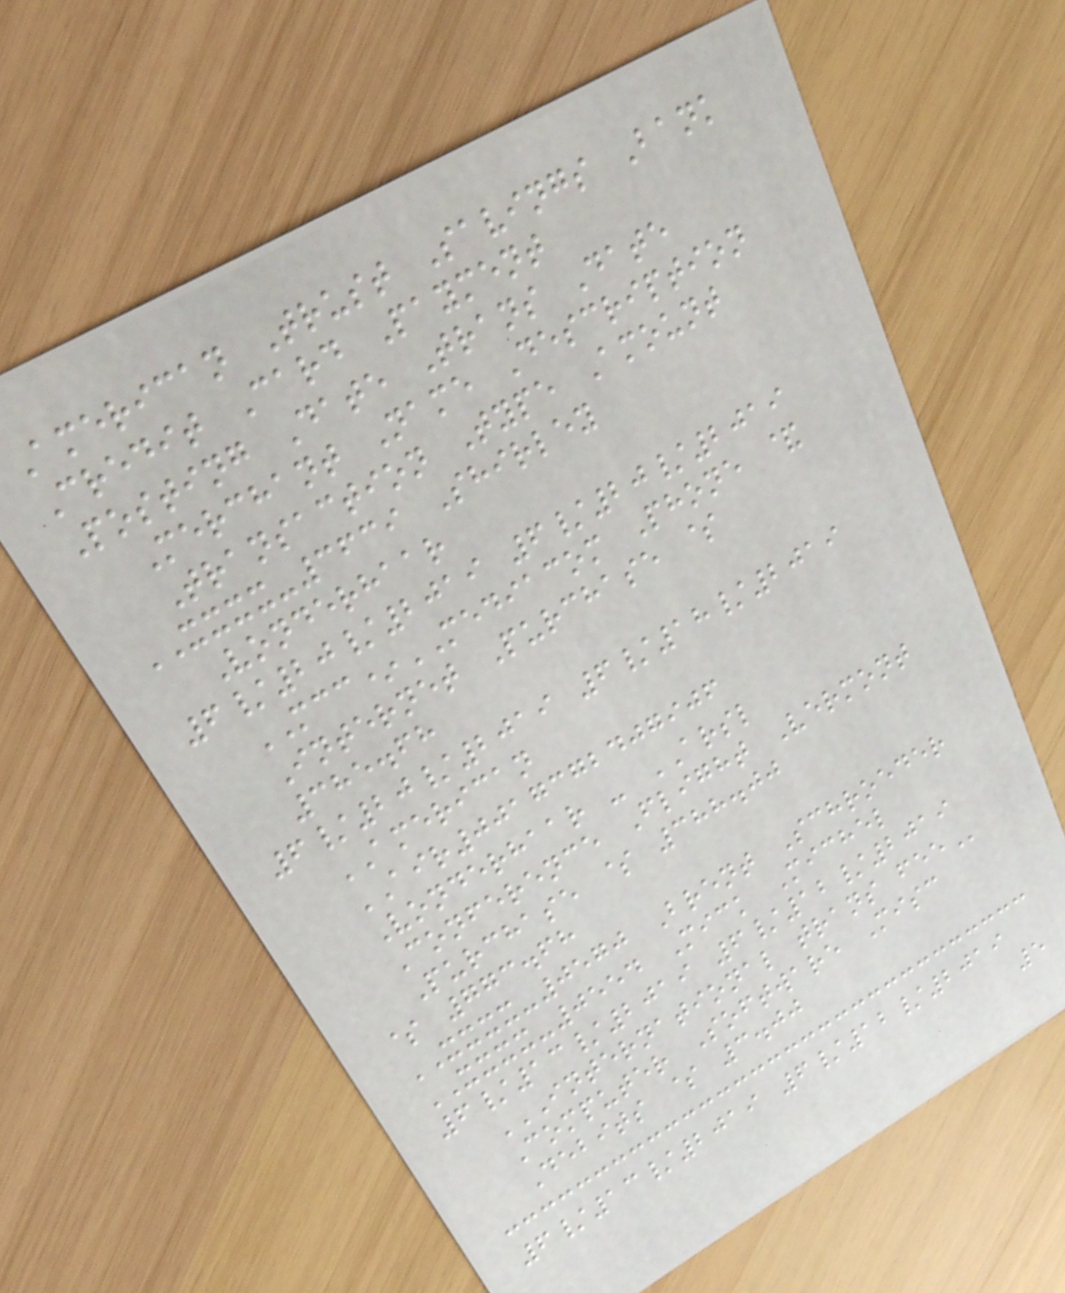American Trust Savings Bank
Credit Card Payment
Posting Date Trans Date
Merchant Name Description
Transaction Type Amount
XXXX-3639 Shirley
Vonderhaar
6/20/2019 6/20/2019
MCC*MEDIACOM Phone &
Internet Purchase $
385.68
6/20/2019 6/18/2019
AMERICAN
AIR0017372407906
Vonderhaar - ARSL
Conference Flight Vermont
Purchase $ 388.00
$ 773.68
XXXX-0570 Brent Schroeder
XXXX-0554 Mick Michel
6/13/2019 6/12/2019
INTERNATIONAL TRANS FEE
Computer Software Misc
Debits $ 3.00
6/13/2019 6/12/2019
5
